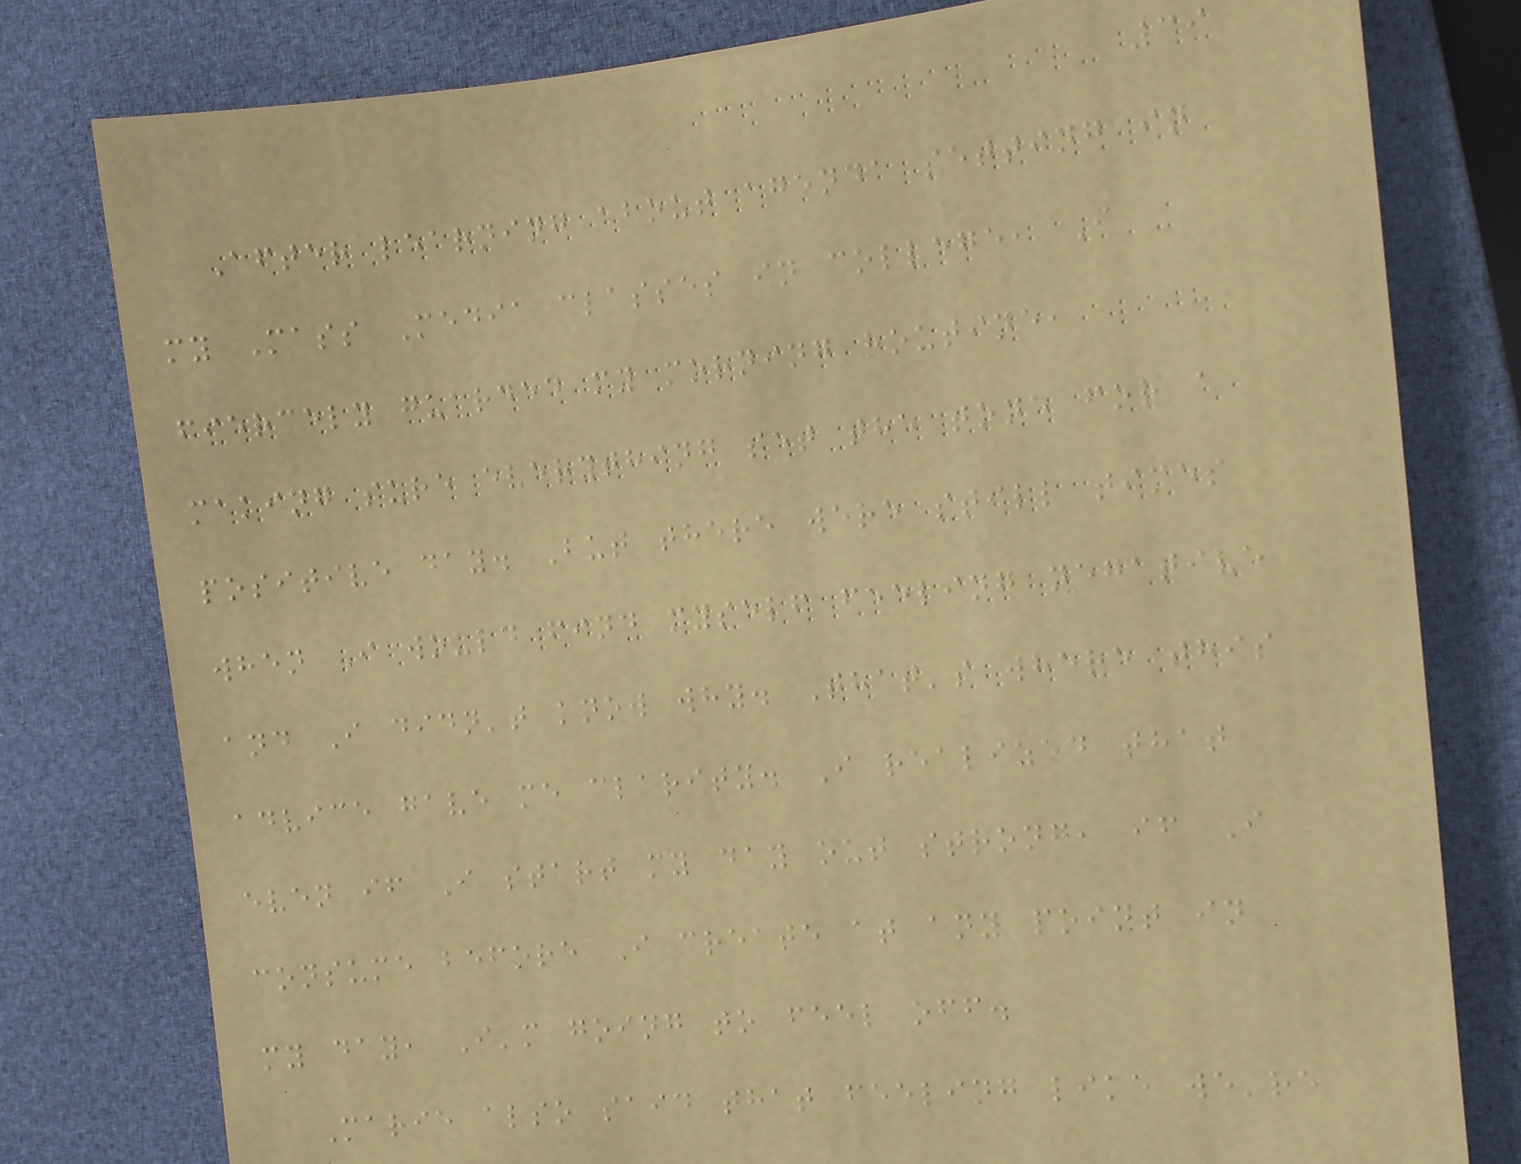39
After learning about agenda setting in
my Mass Media classes in college, I
fiercely guarded my morning routine,
making sure everything set the tone for a
positive day. But there were still times
when I would find myself feeling negative
and I didn't know why. That's where this
advice gave me clarity. I realized that
even if I start my day out strong, if I
consume before I create at any point in
my day, I'm going to feel off.
Marie also said that feeling like we're
